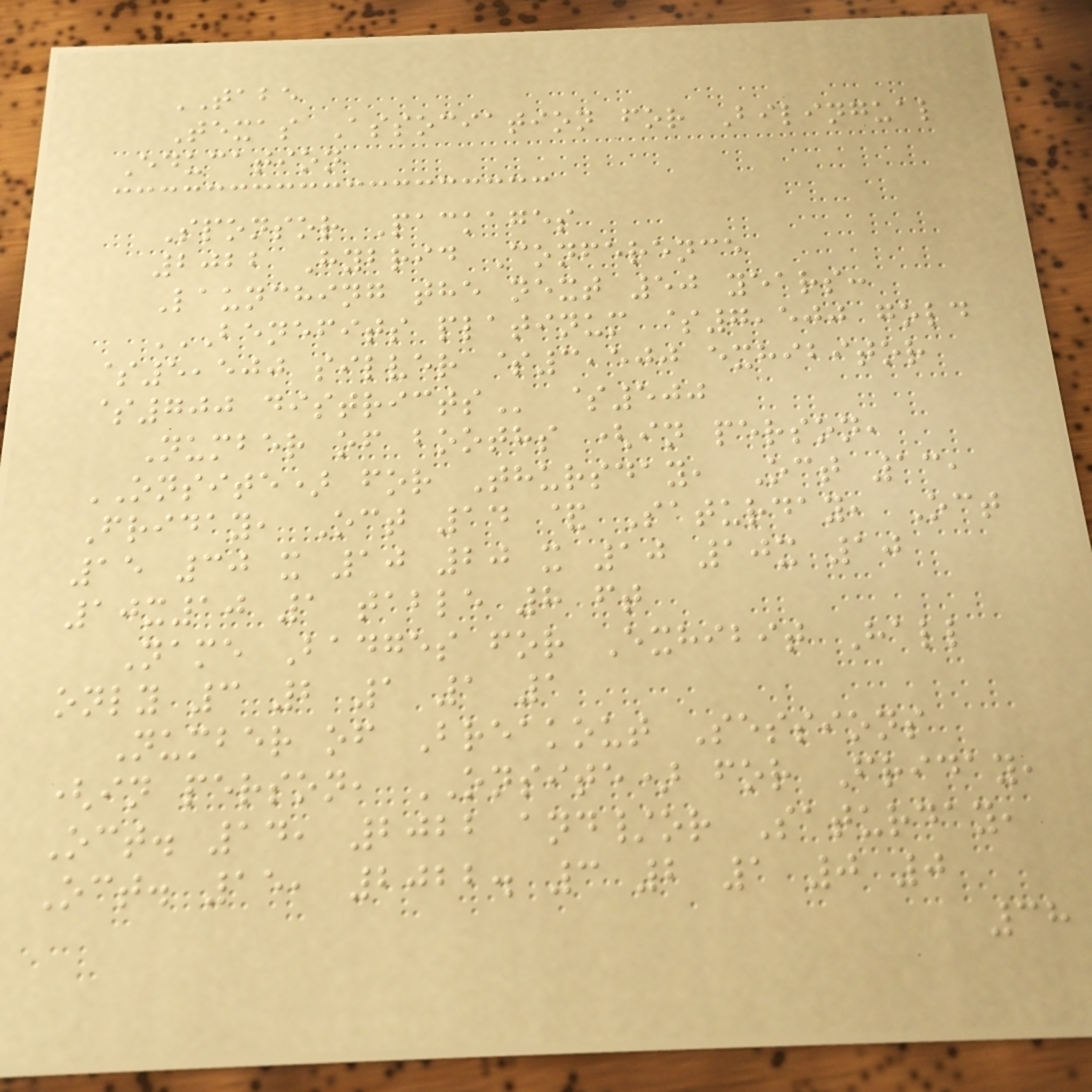TABE
Texas Association for Bilingual
Education
Sponsor Packages
2022 Hybrid Conference
Launching the next 50 years:
BENEFITS PLATINUM $7,500 GOLD
$5,500 SILVER $3,500 EXHIBITOR
$700 DISTRICTS $500
Number of booths (in person,
ONSITE) for Thursday, Oct 13,
Friday, Oct 14 & Saturday, Oct
15 30 x 10 20 x 10 10x 10
10x10 1 table 8 ft
Name Badges for Exhibit Hall
only 3 2 1 1 1
Number of Breakout Sessions
(in person, ONSITE) for Friday,
Oct. 14, 2022 and/or Saturday,
Oct. 15, 2022. 3 2 1 0 0
38
